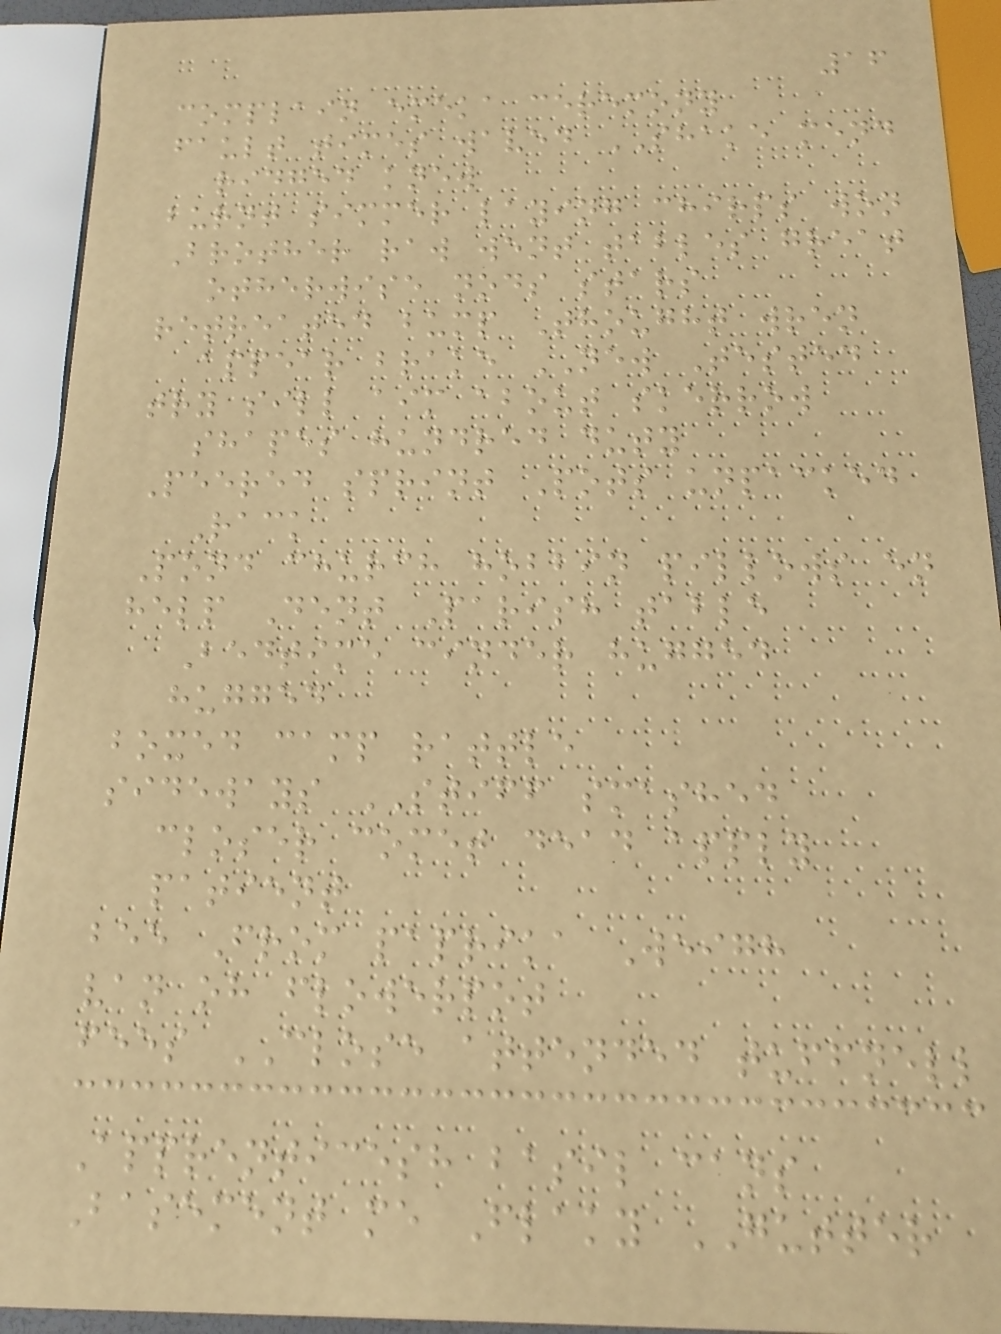16
complain emeka ceremony
fault times waved SHAKE mend
ridged knew
burnt simmer laying chirps won
Brother raw went tables great
otherwise nods stars
retreated bump Thought wren
appear brake NEW Tested
try sill aim about skerrow
shapes hundred duty
Peered sprint Pots unpacked
Rack
Pond church hobbin pillows en
help Dent Parish table
Bedtime cinder hugged
hugged
boxed camp rattle
sideways STIFF smashed
closer comet dead apply
patient
bee From paprika Weigh
van oh flowerpot
fees CLOSE attended tuffnell
Apprenticesh basil cans
Basement me Flaky GUTTER
